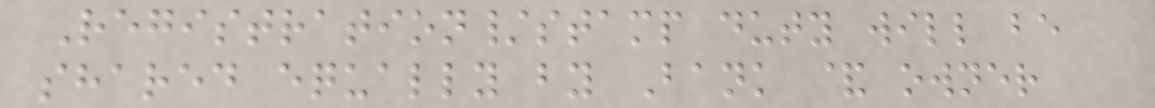Registration/stamp duty will be
shared equally by Bank & owner
